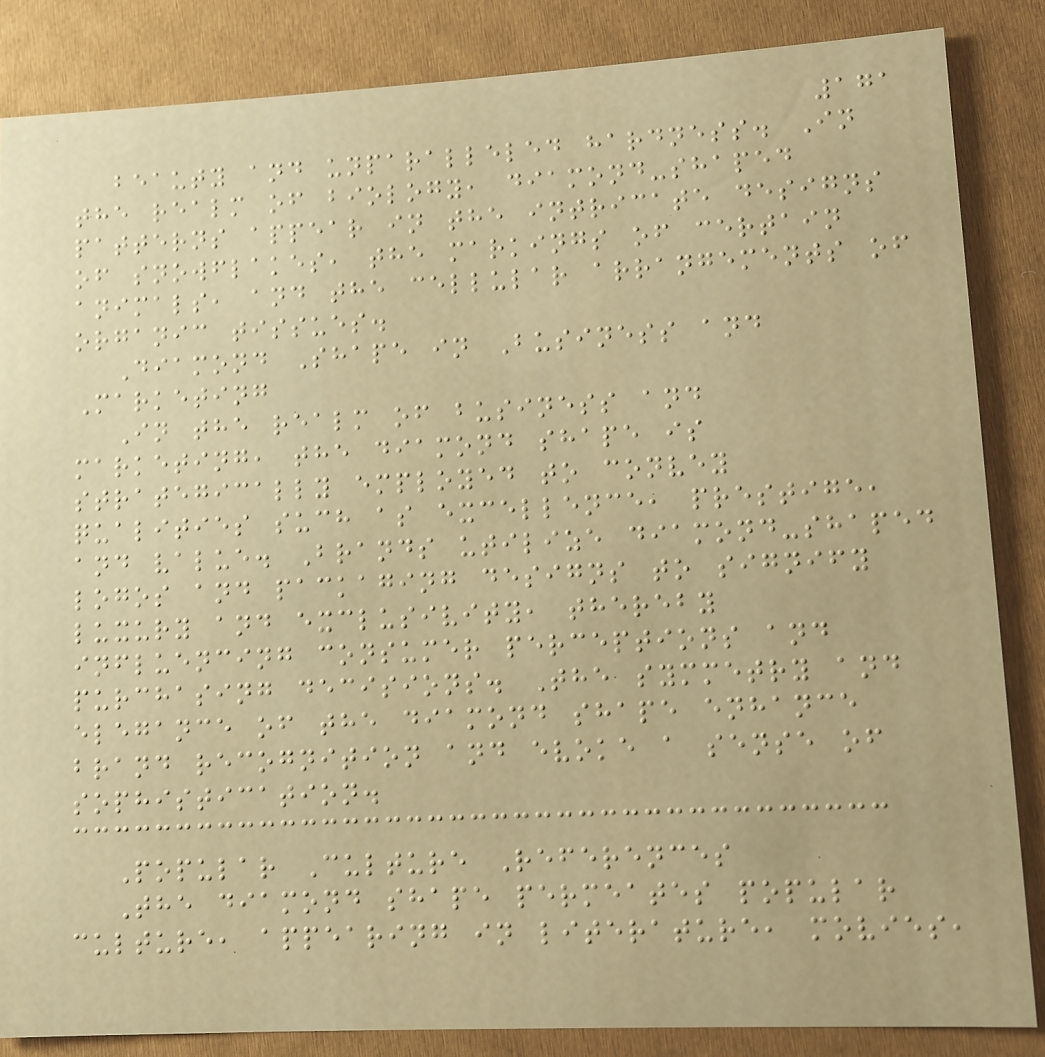171
beauty and unparalleled hardness. In
the realm of biology, diamond-shaped
patterns appear in the intricate designs
of snowflakes, the markings of certain
animals, and the cellular arrangements of
organic tissues.
Diamond Shape in Business and
Marketing
In the realm of business and
marketing, the diamond shape is
strategically employed to convey
qualities such as excellence, prestige,
and value. Brands utilize diamond-shaped
logos and packaging designs to signify
luxury and exclusivity, thereby
influencing consumer perceptions and
purchasing decisions. The symmetry and
elegance of the diamond shape enhance
brand recognition and evoke a sense of
sophistication.
Popular Culture References
The diamond shape permeates popular
culture, appearing in literature, movies,
